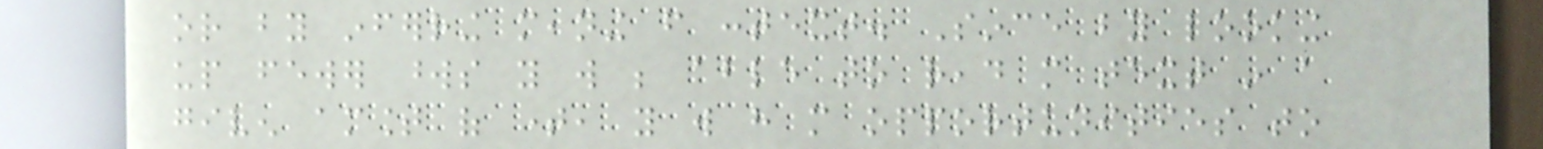or by inferring meaning from context. Since by looking
up fewer words you will be able to read more text in a
given amount of time, you will have more opportunities to
